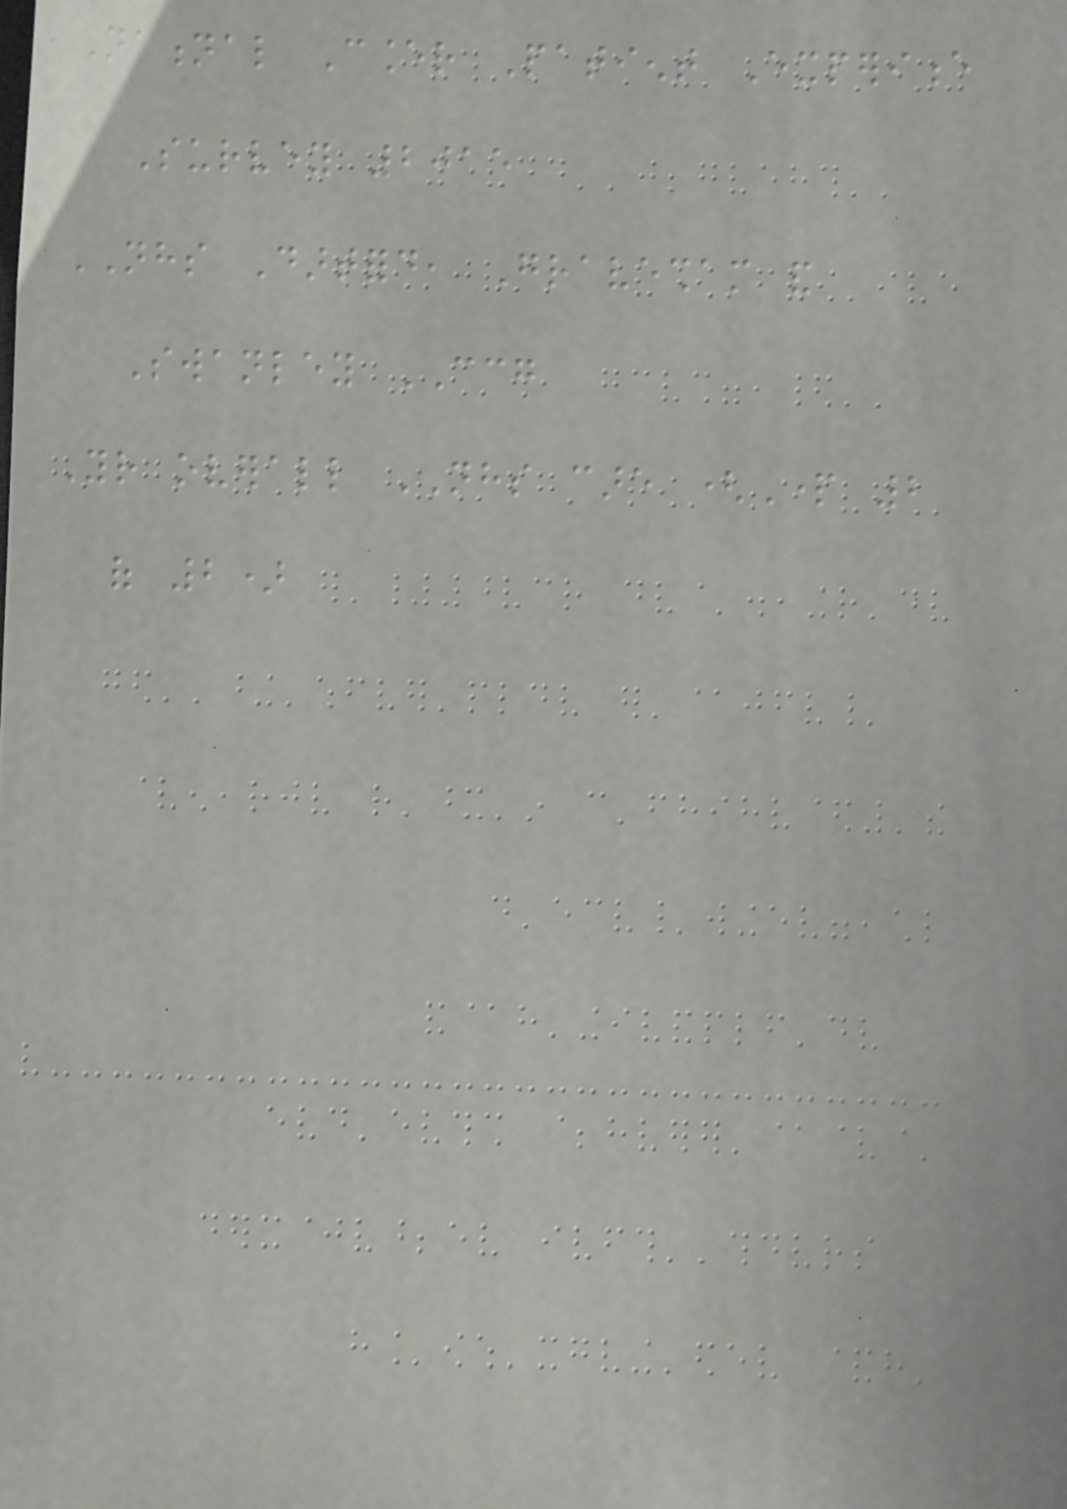National Cancer Patient Experience
Survey 2015
NHS Dartford, Gravesham and
Swanley CCG
Your overall NHS care (Part 2
of 2)
